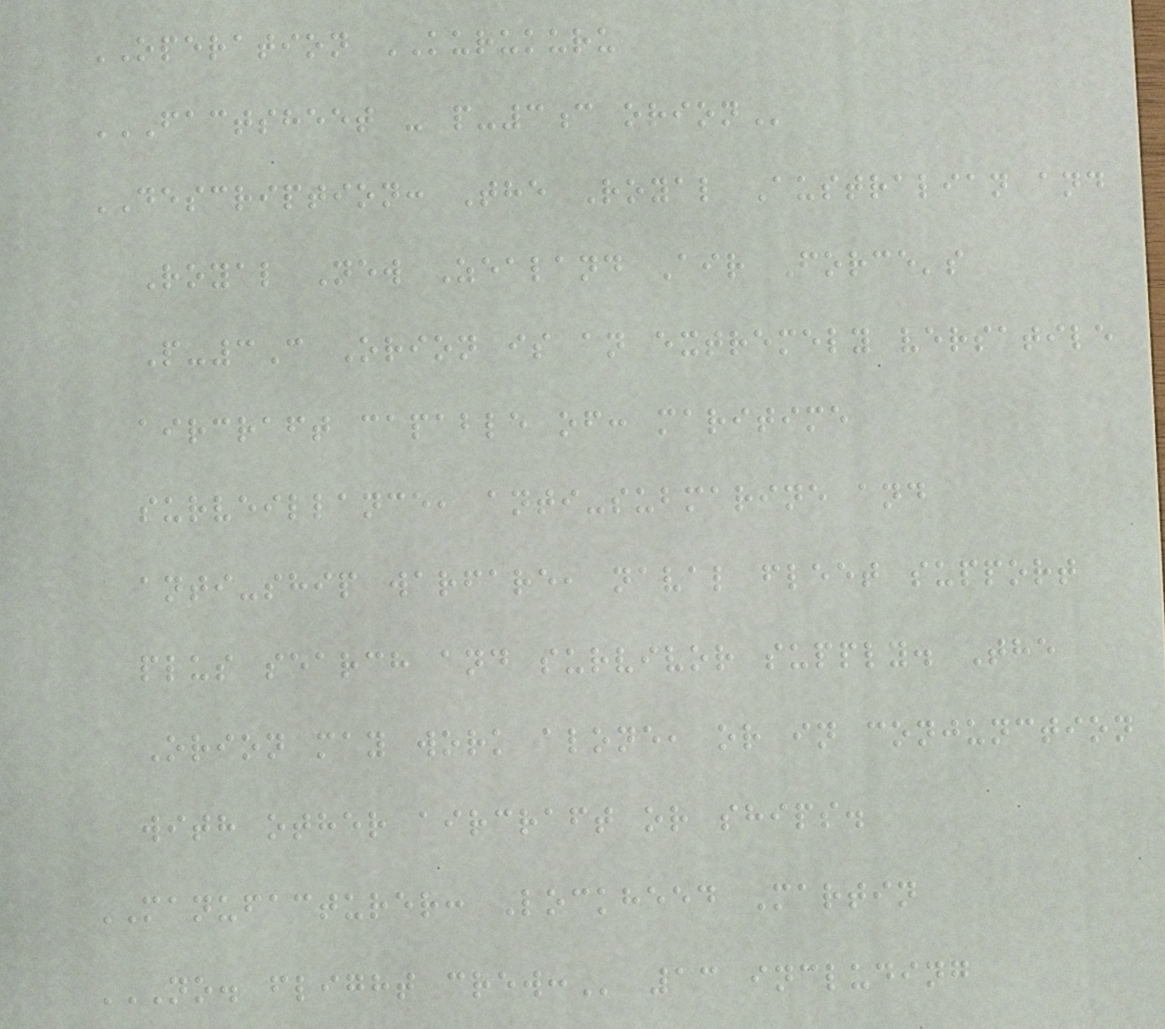OPERATION KURUKURU
FACTSHEET - P-3C ORION
DESCRIPTION: The Royal Australian and
Royal New Zealand Air Force's
P-3C Orion is an extremely versatile
aircraft capable of: maritime
surveillance, anti-submarine and
anti-ship warfare, naval fleet support
plus search and survivor supply. The
Orion may work alone, or in conjunction
with other aircraft or ships.
MANUFACTURER: Lockheed Martin
NO. FLIGHT CREW: 13 including
